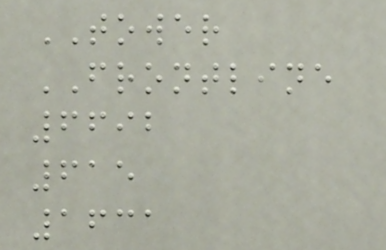TOWER
FRONTLINE
6692
615
1631
